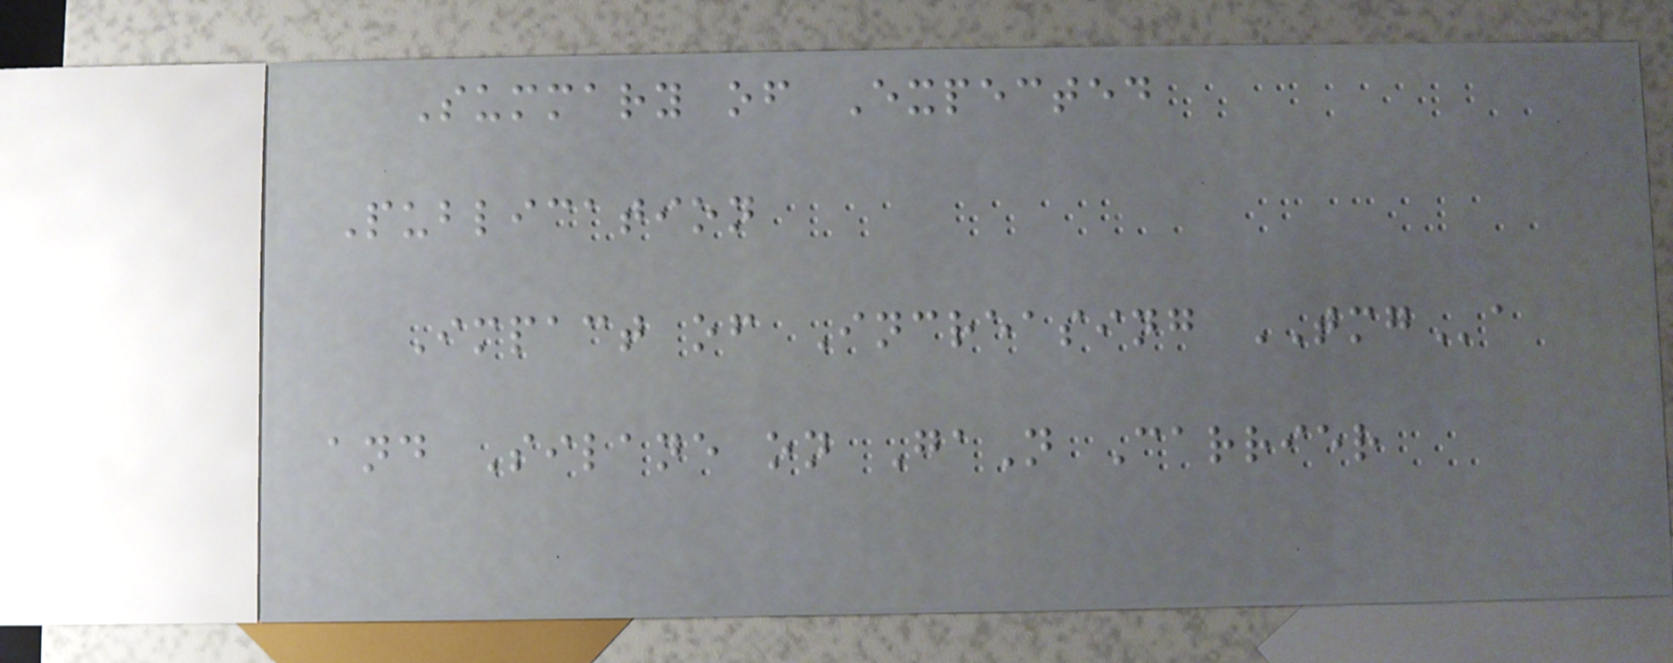Summary of Expected
Publication
Impact of Increasing TMGa
and Silane on GaN Carrier
